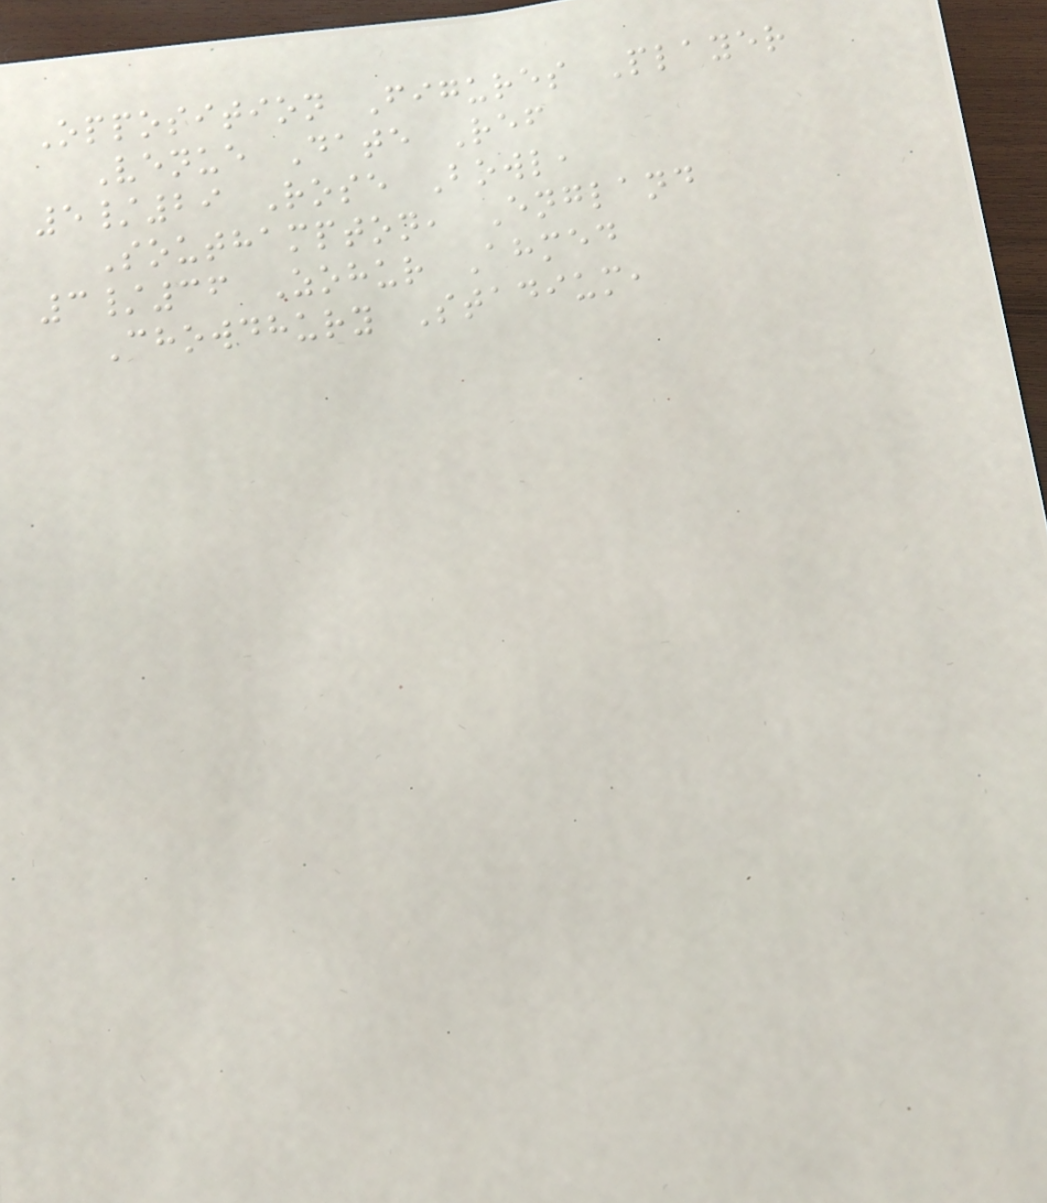Opposition Figures Player
Venue Date Ref
5/29 Rose Bowl,
Southampton, England
3/36 Zohur Ahmed
Chowdhury Stadium,
